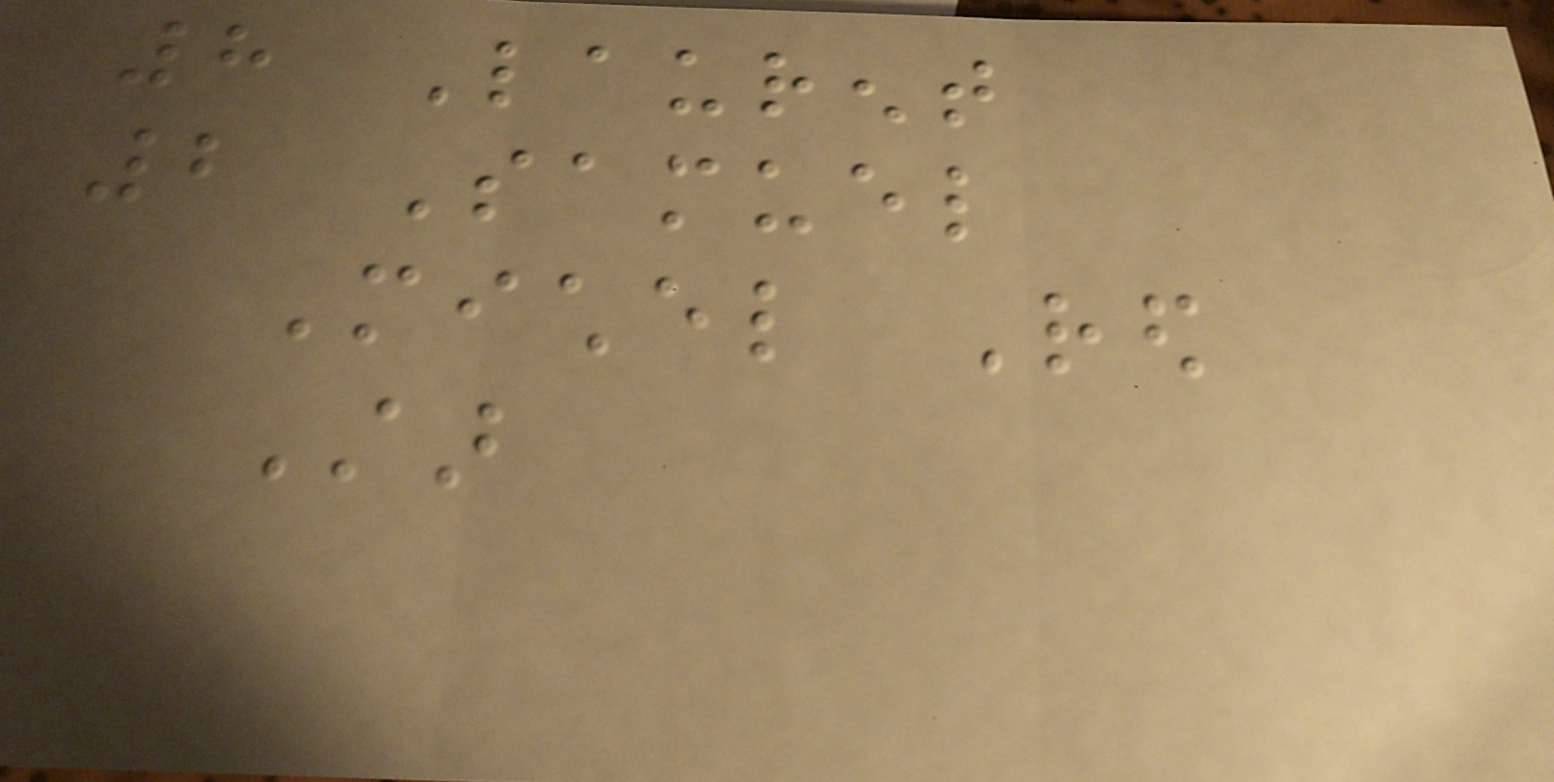8 Laurent
2 Samuel
Michel Red
Star
